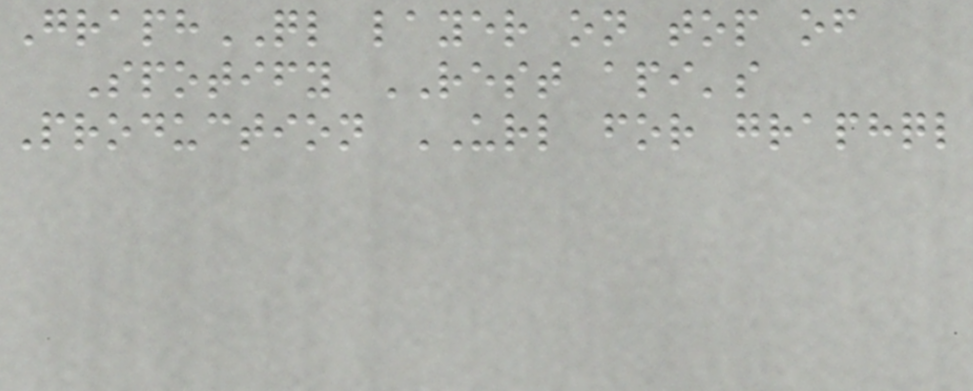GraphQL layer on top of
Spotify REST api's
Production URL for graphql
